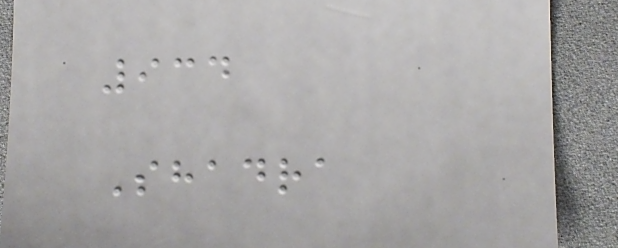934
Shadra
